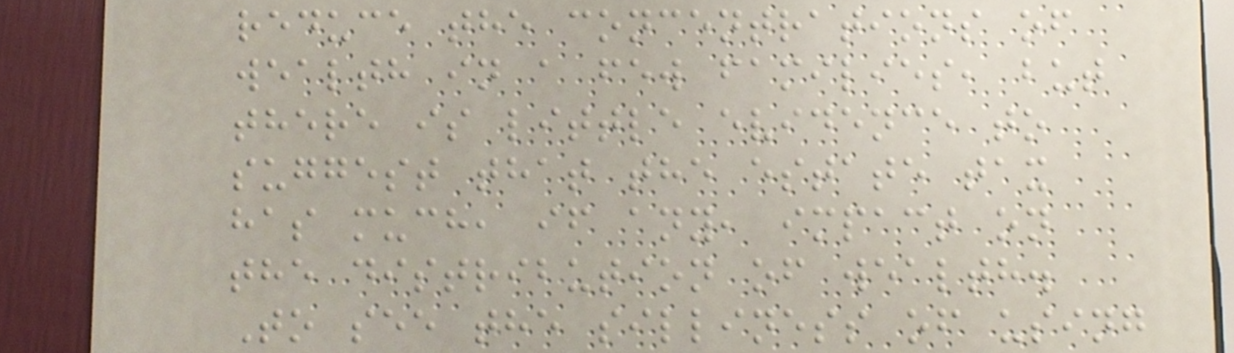reduce the concentrations of
wealth in a few families, but
there is little evidence to
suggest that the estate tax
has much, if any, impact on
the distribution of wealth.
To see the silliness of using
